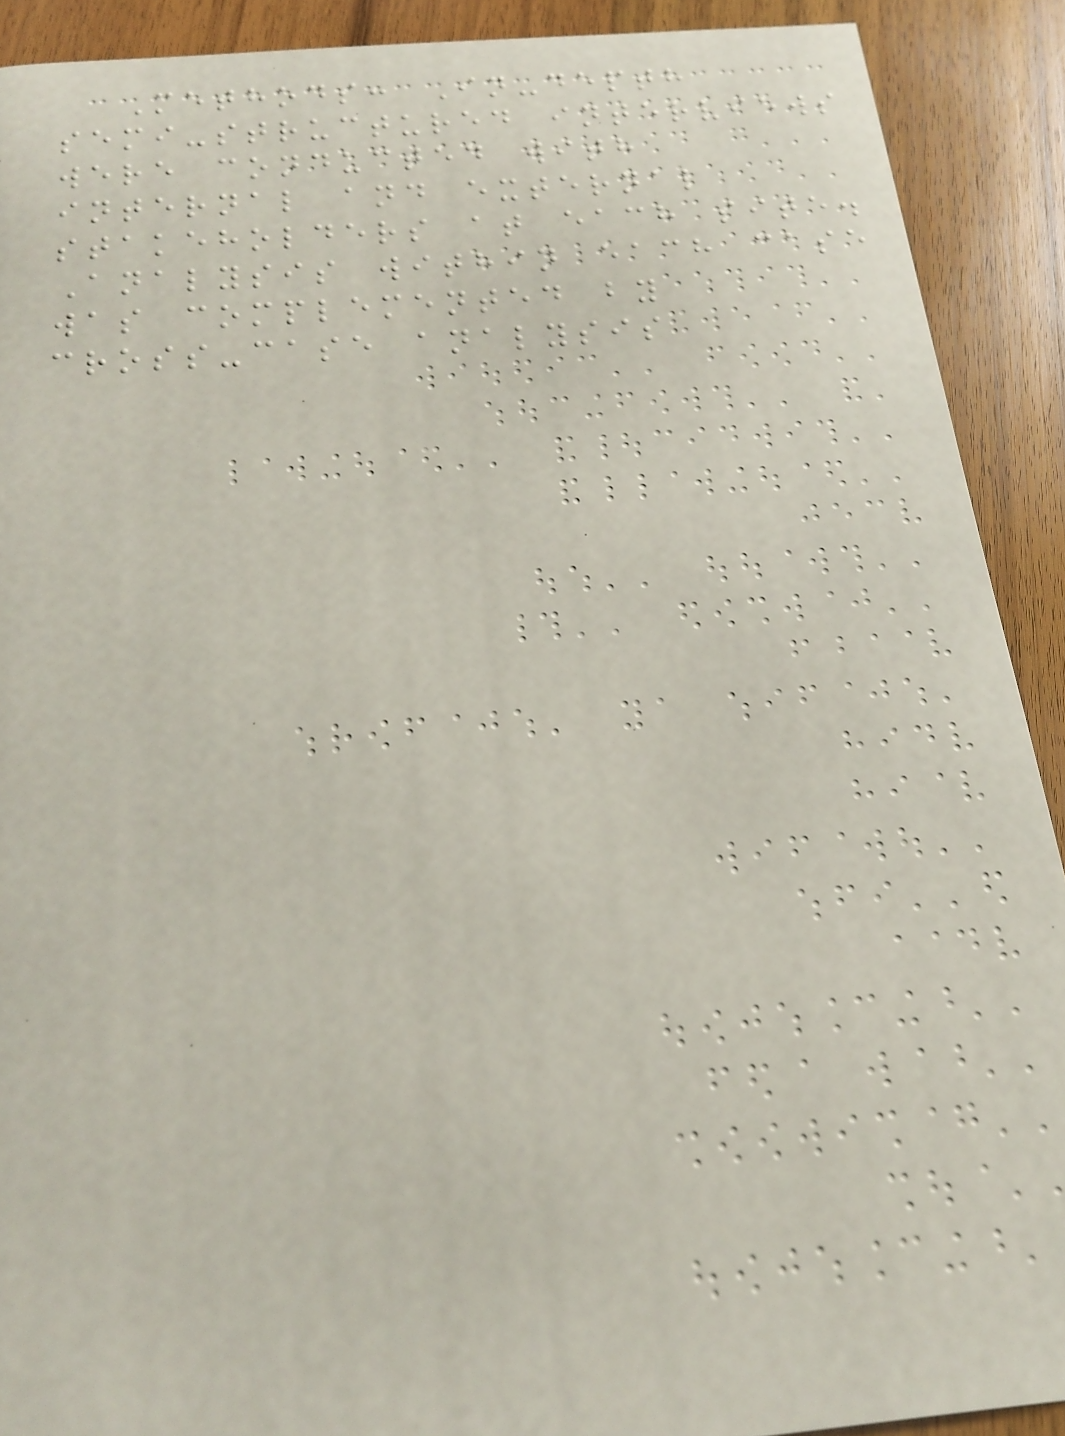Methods: In-depth
semi-structured interviews
were conducted with
internal and external
stakeholders at each site.
Analysis within each case
was complemented by
cross-case analysis
